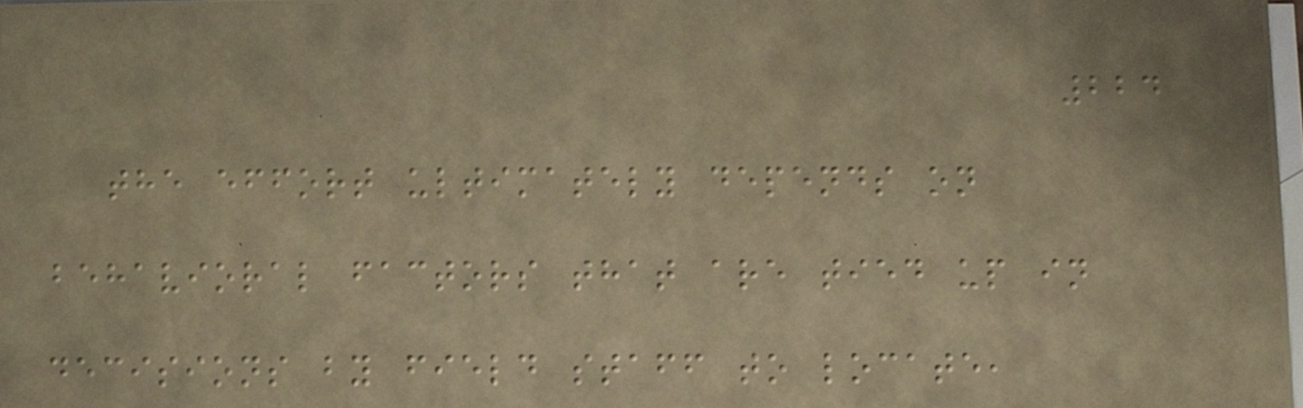224
the effort ultimately depends on
behavioral factors that are tied up in
decisions by field staff to locate,
